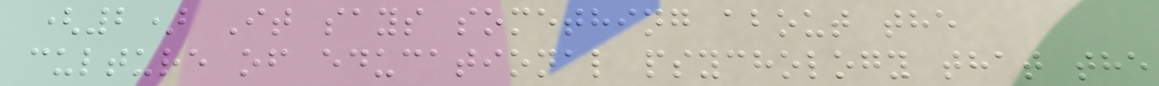(2) It says something about the
culture of educational psychology that the
